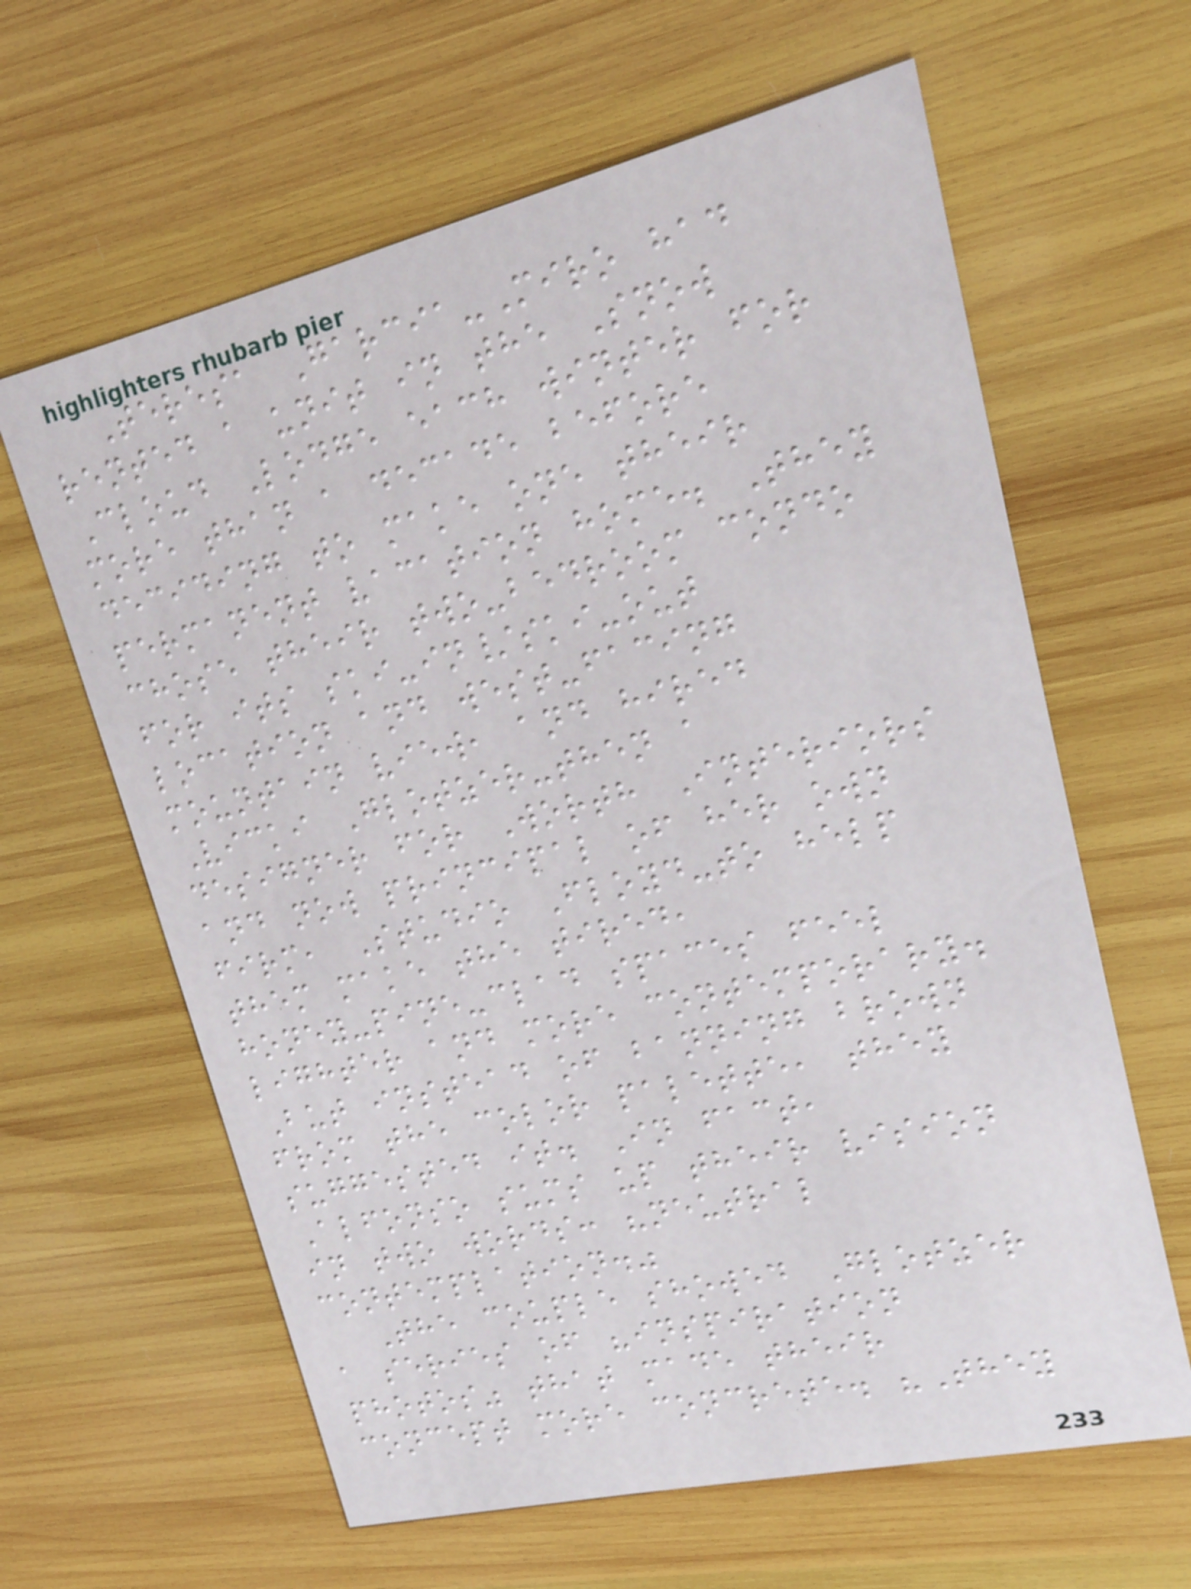Teresa Garcia-Miro had
rented a unit in the Snow
Cloud Lodge each winter for
more than a decade before
deciding to make one their
permanent vacation home. They
chose their two-bedroom condo
for its ski-in/ski-out
location and west-facing
mountain view, and hired
Vicki Glotzer-then a
designer for Worth Interiors
and now principal of her own
firm, Studio Floyd-to help
them make the tired,
honey-pine-clad spaces feel
lighter and more contemporary.
But instead of banning brown
from the color palette, they
suggested it. In fact,
Alfonso sums up their vision
in two words: "neutral
contemplation."
The couple showed Glotzer
a series of "inspiration
photos" that made their
concept more concrete. "They
